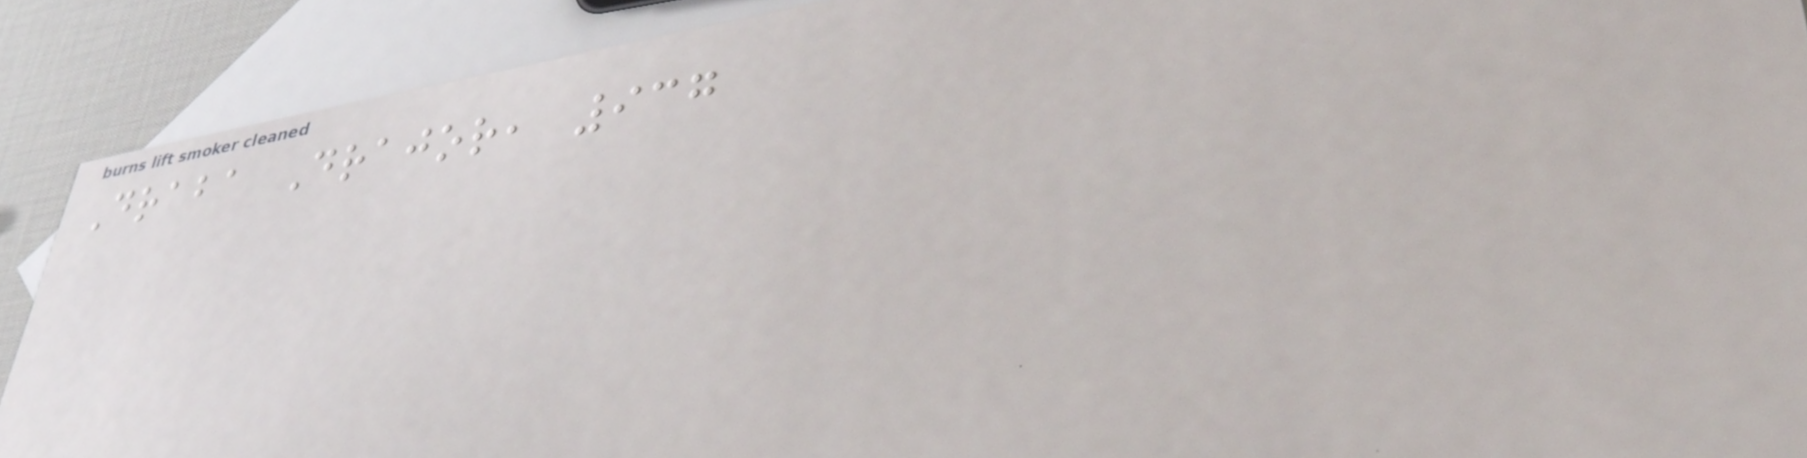Draba Drajor, 937
